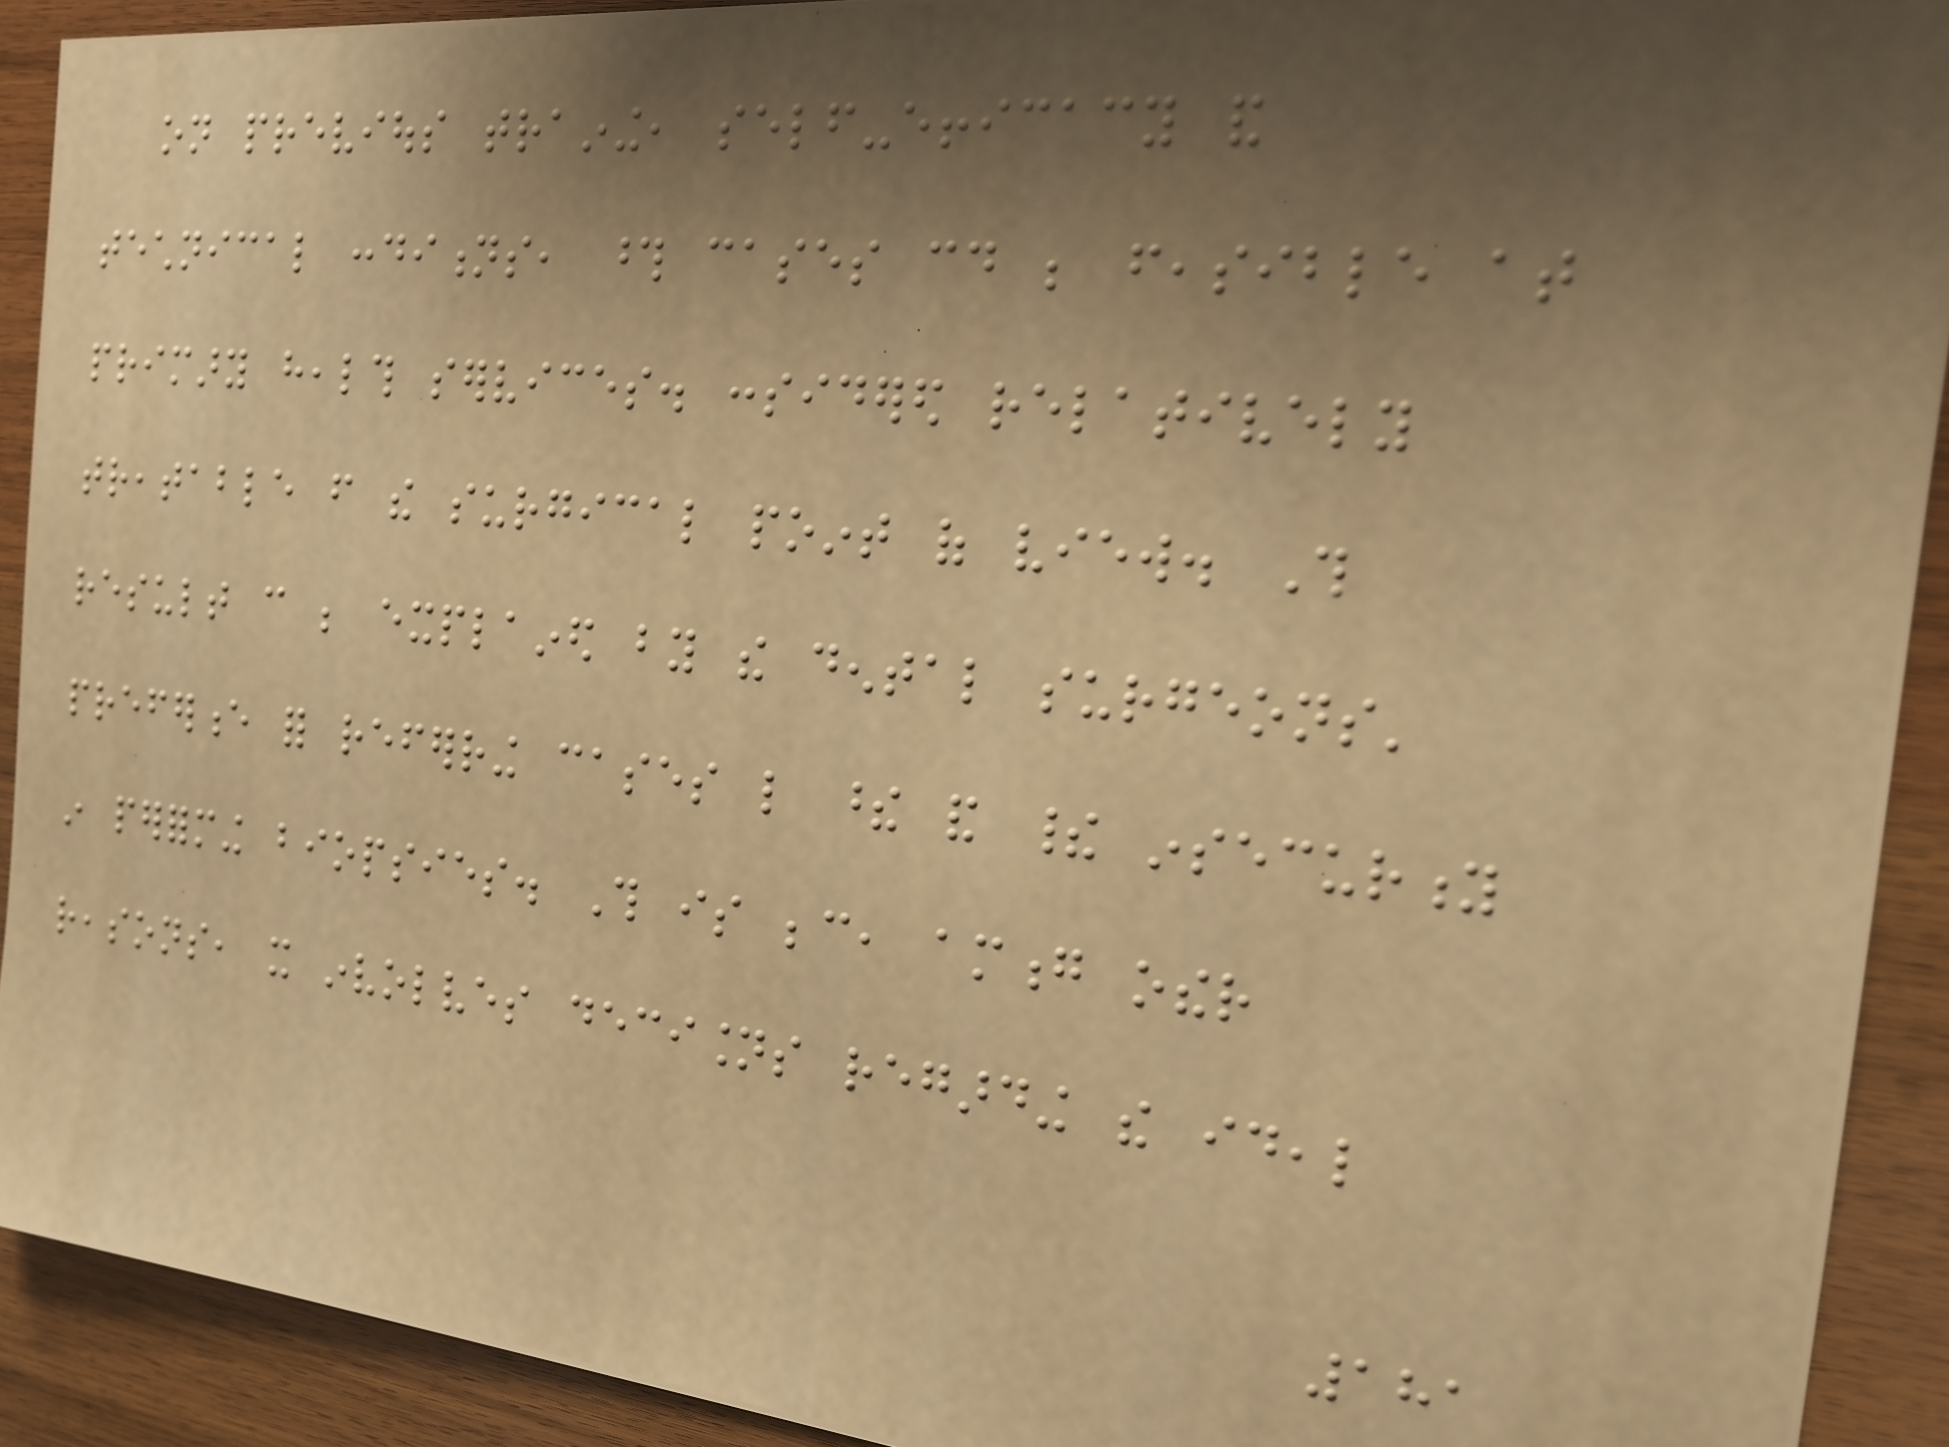on previous training, self-efficacy and
technical conditions, those cases could be feasible at
primary health services. considered relatively
treatable from the surgical point of view. This
result can be explained by the dental surgeons'
preference for referring cases like these and their insecurity
in performing biopsies. This is because, among other
reasons, it involves decisions regarding the ideal
181
